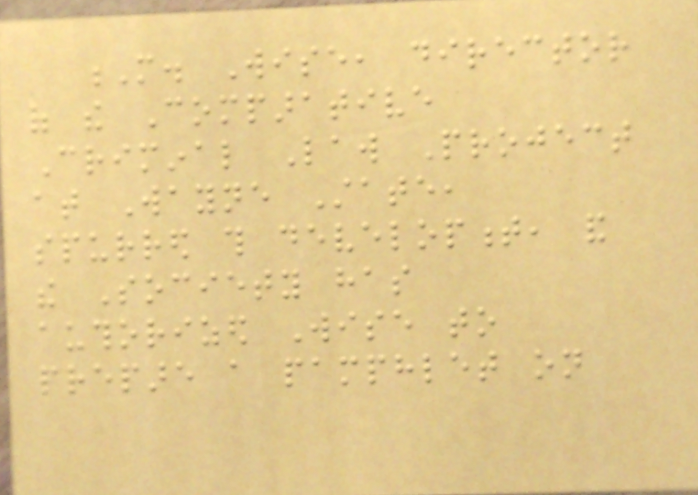M. Wise, director
of the Comparative
Criminal Law Project
at Wayne State,
spurred this development, and
the Society has
authorized Wise to
prepare a pamphlet on
